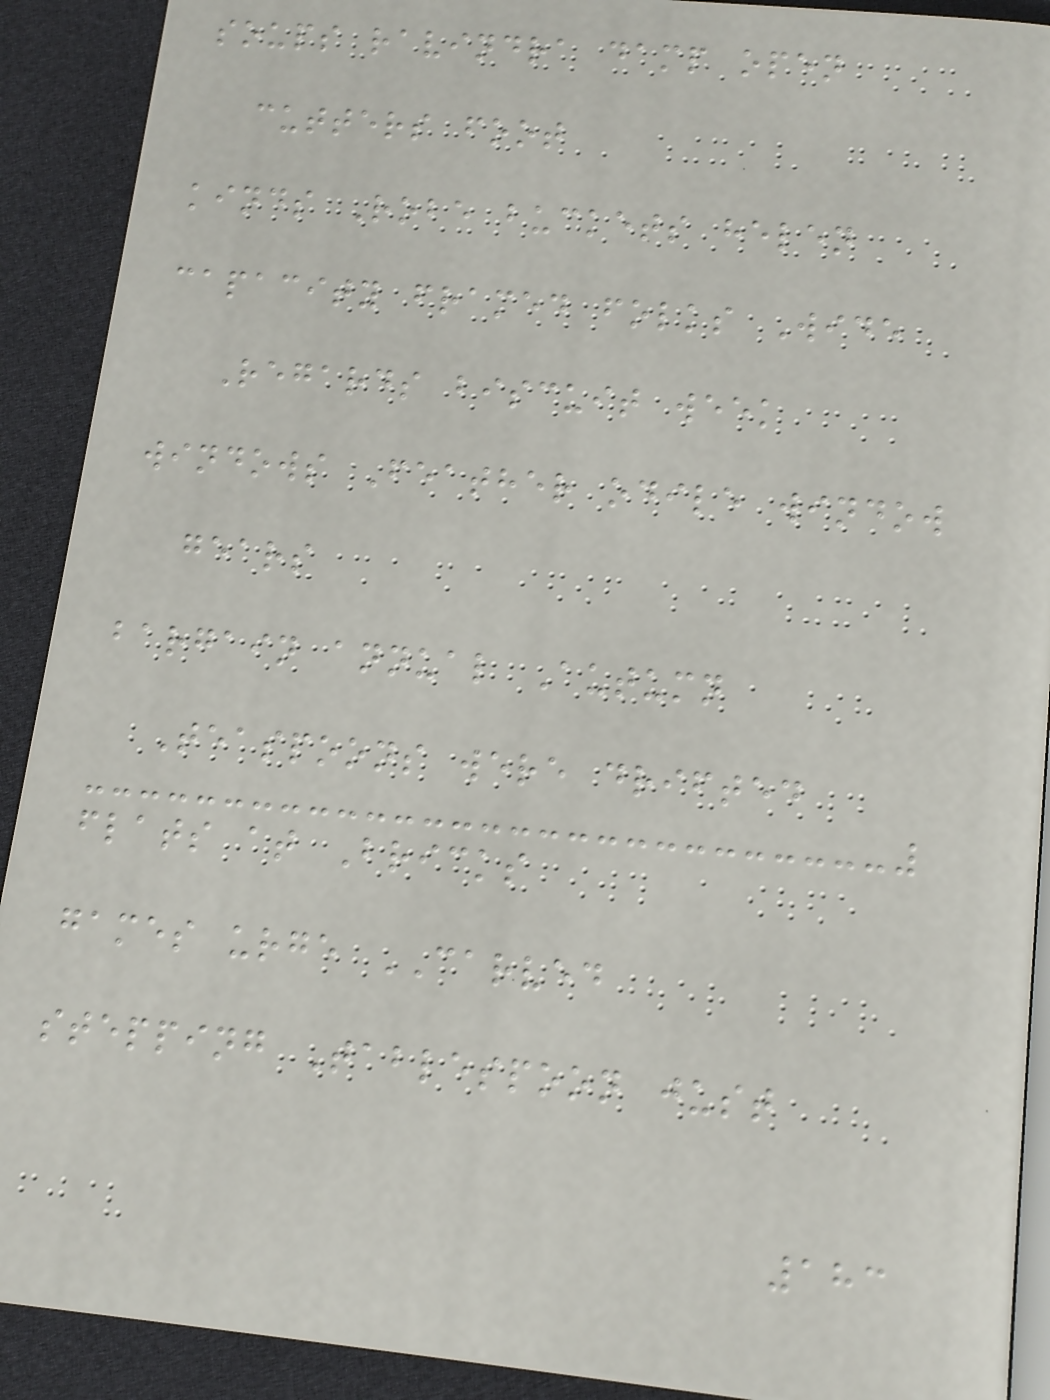soups ravindra damp open
cutters foot
kinds Robe buckets helen
capacity framed folks Wide
Regards biscuit week
windows Feather odile window
gears
bargain annual Autumn
Teaspoons were drifted
flats at Bricks
games urge CARVED
stepping Tablespoon just
183
